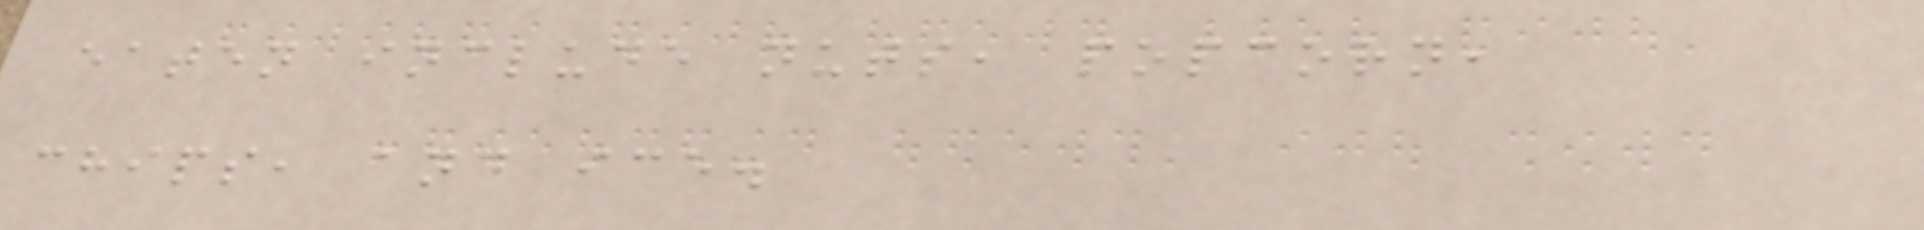eaten include nuts, popcorn,
chips, and ice.
